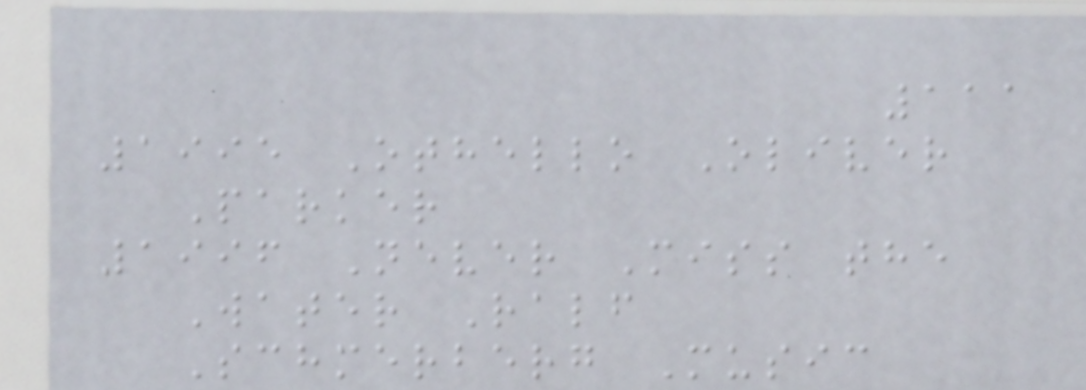111
1995 Othello Oliver
Parker
1996 Never Miss the
Water Ralf
Schmerberg Music
